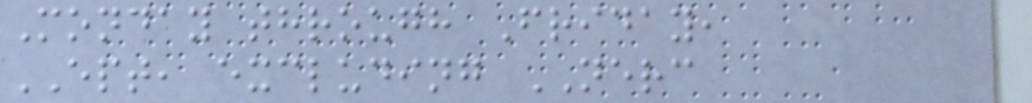Monday through Friday,
EPT, excluding NERC
